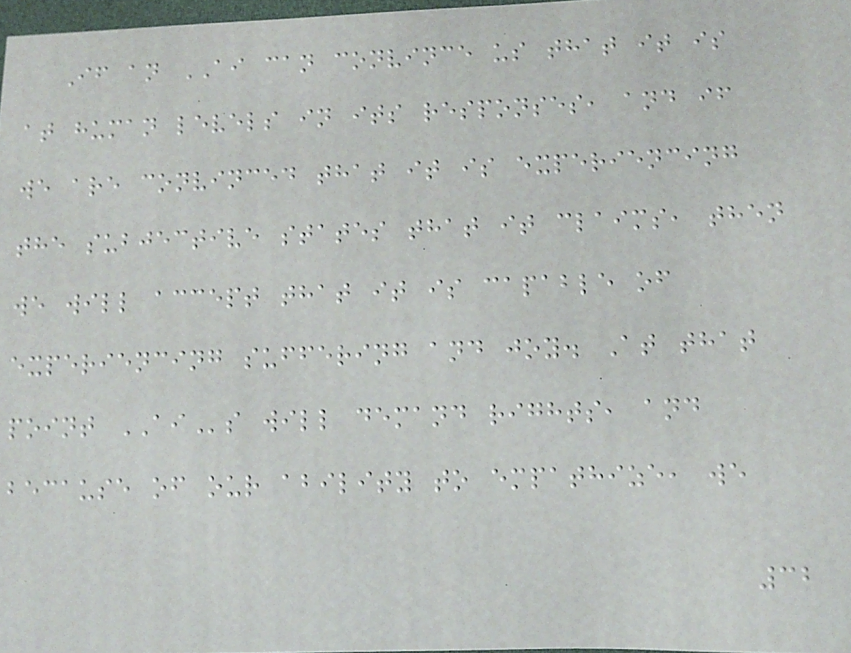If an AI can convince us that it is
at human levels in its responses, and if
we are convinced that it is experiencing
the subjective states that it claims, then
we will accept that it is capable of
experiencing suffering and joy. At that
point AIs will demand rights, and
because of our ability to empathize, we
32
